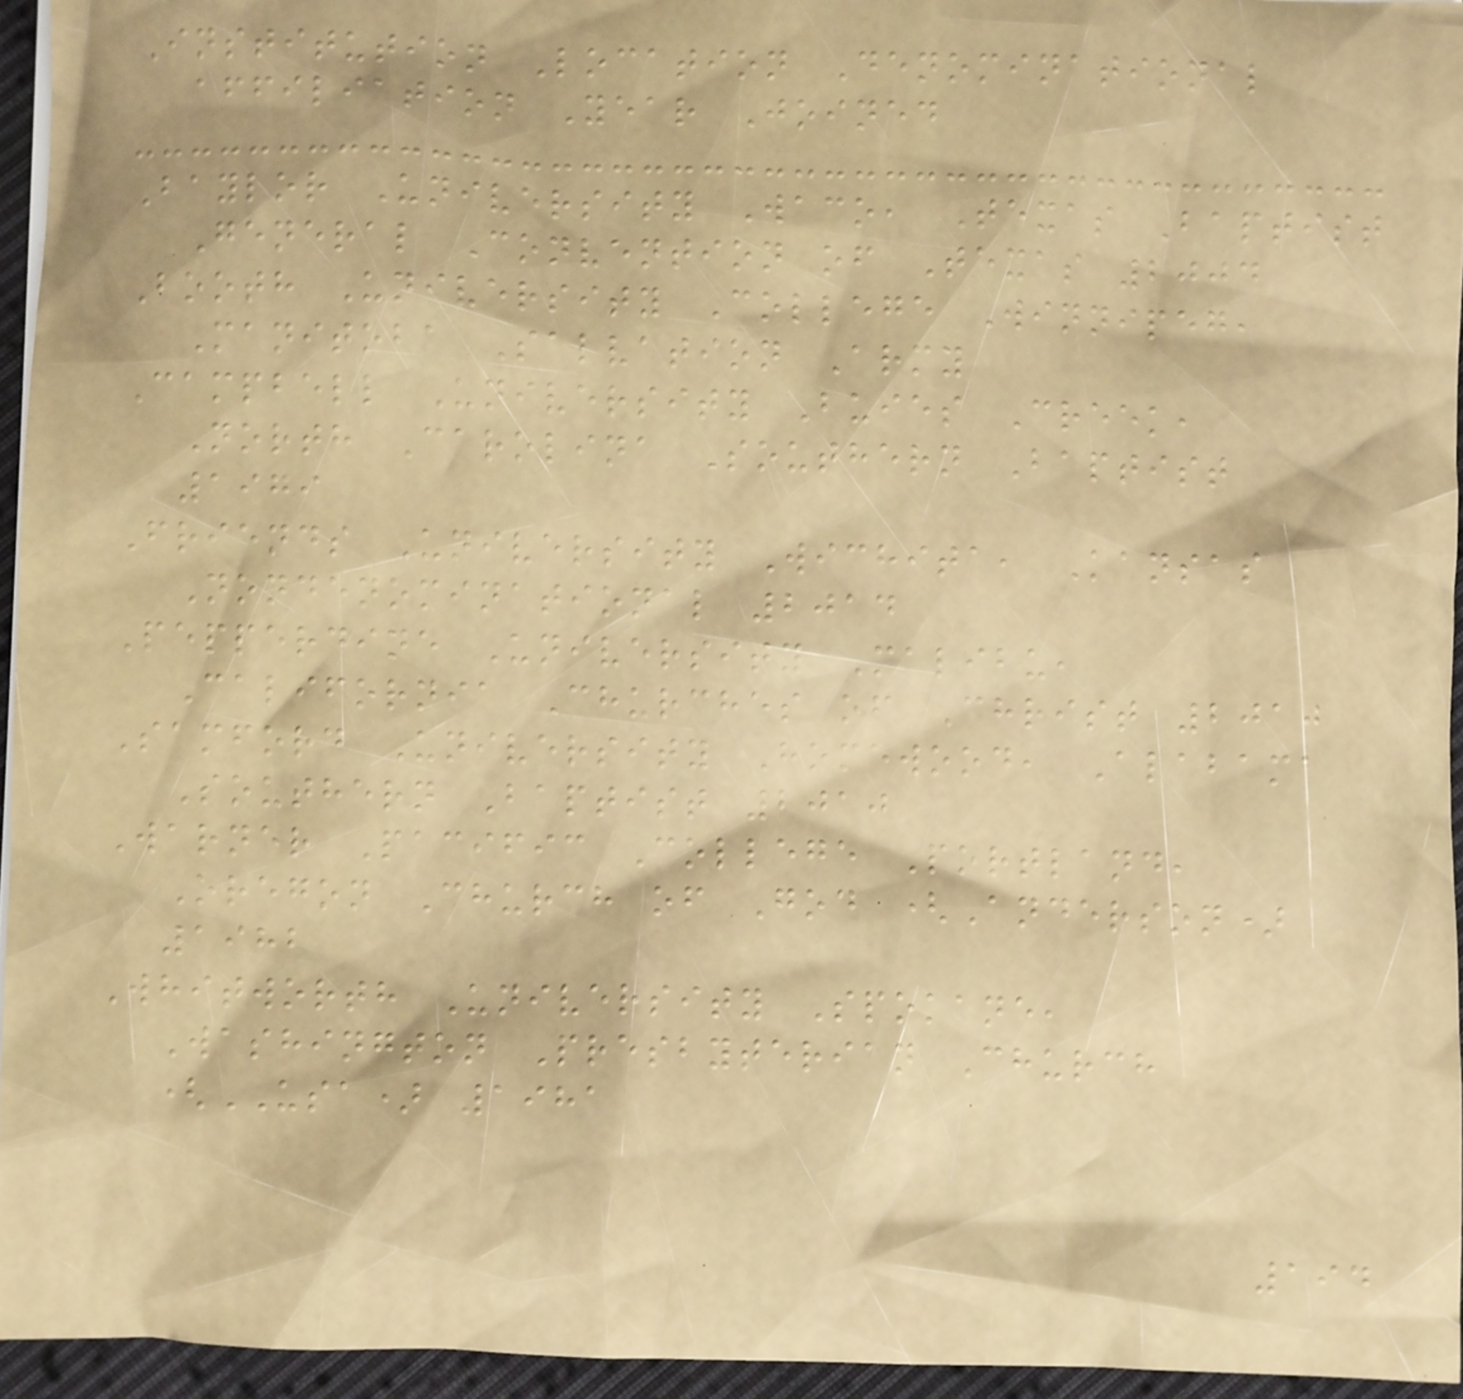Institution Location Denominational
affiliation Year Joined
Baylor University Waco, Texas Baptist
General Convention of Texas 2004
Booth University College Winnipeg,
Manitoba Salvation Army
Campbell University Buies Creek,
North Carolina Southern Baptist
1979
Friends University Wichita, Kansas
Nondenominational 2014
Pepperdine University Malibu,
California Churches of Christ 2010
Samford University Homewood, Alabama
Southern Baptist 2010
Warner Pacific College Portland,
Oregon Church of God (Anderson)
1982
Whitworth University Spokane,
Washington Presbyterian Church
(USA) 1981
194
